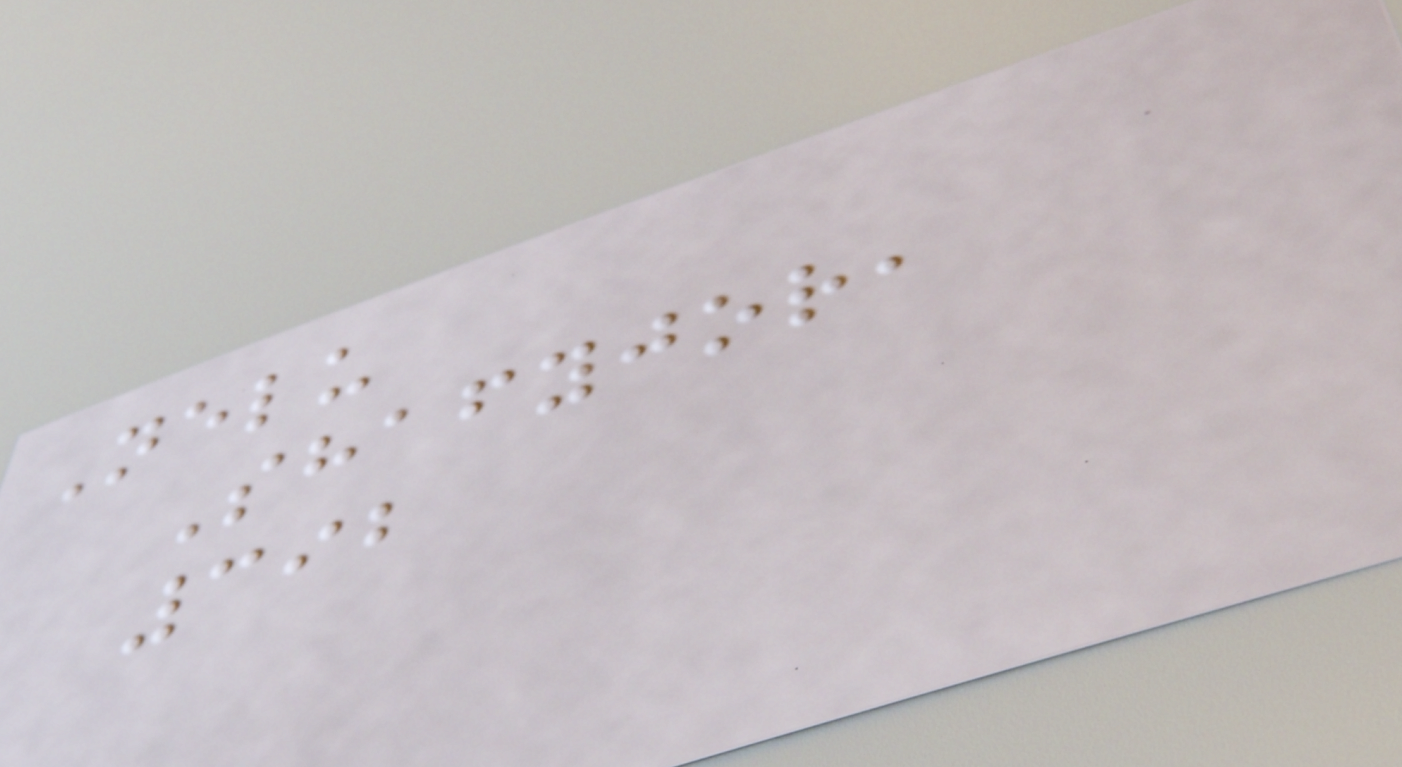Nelu
Shafyjor,
392
